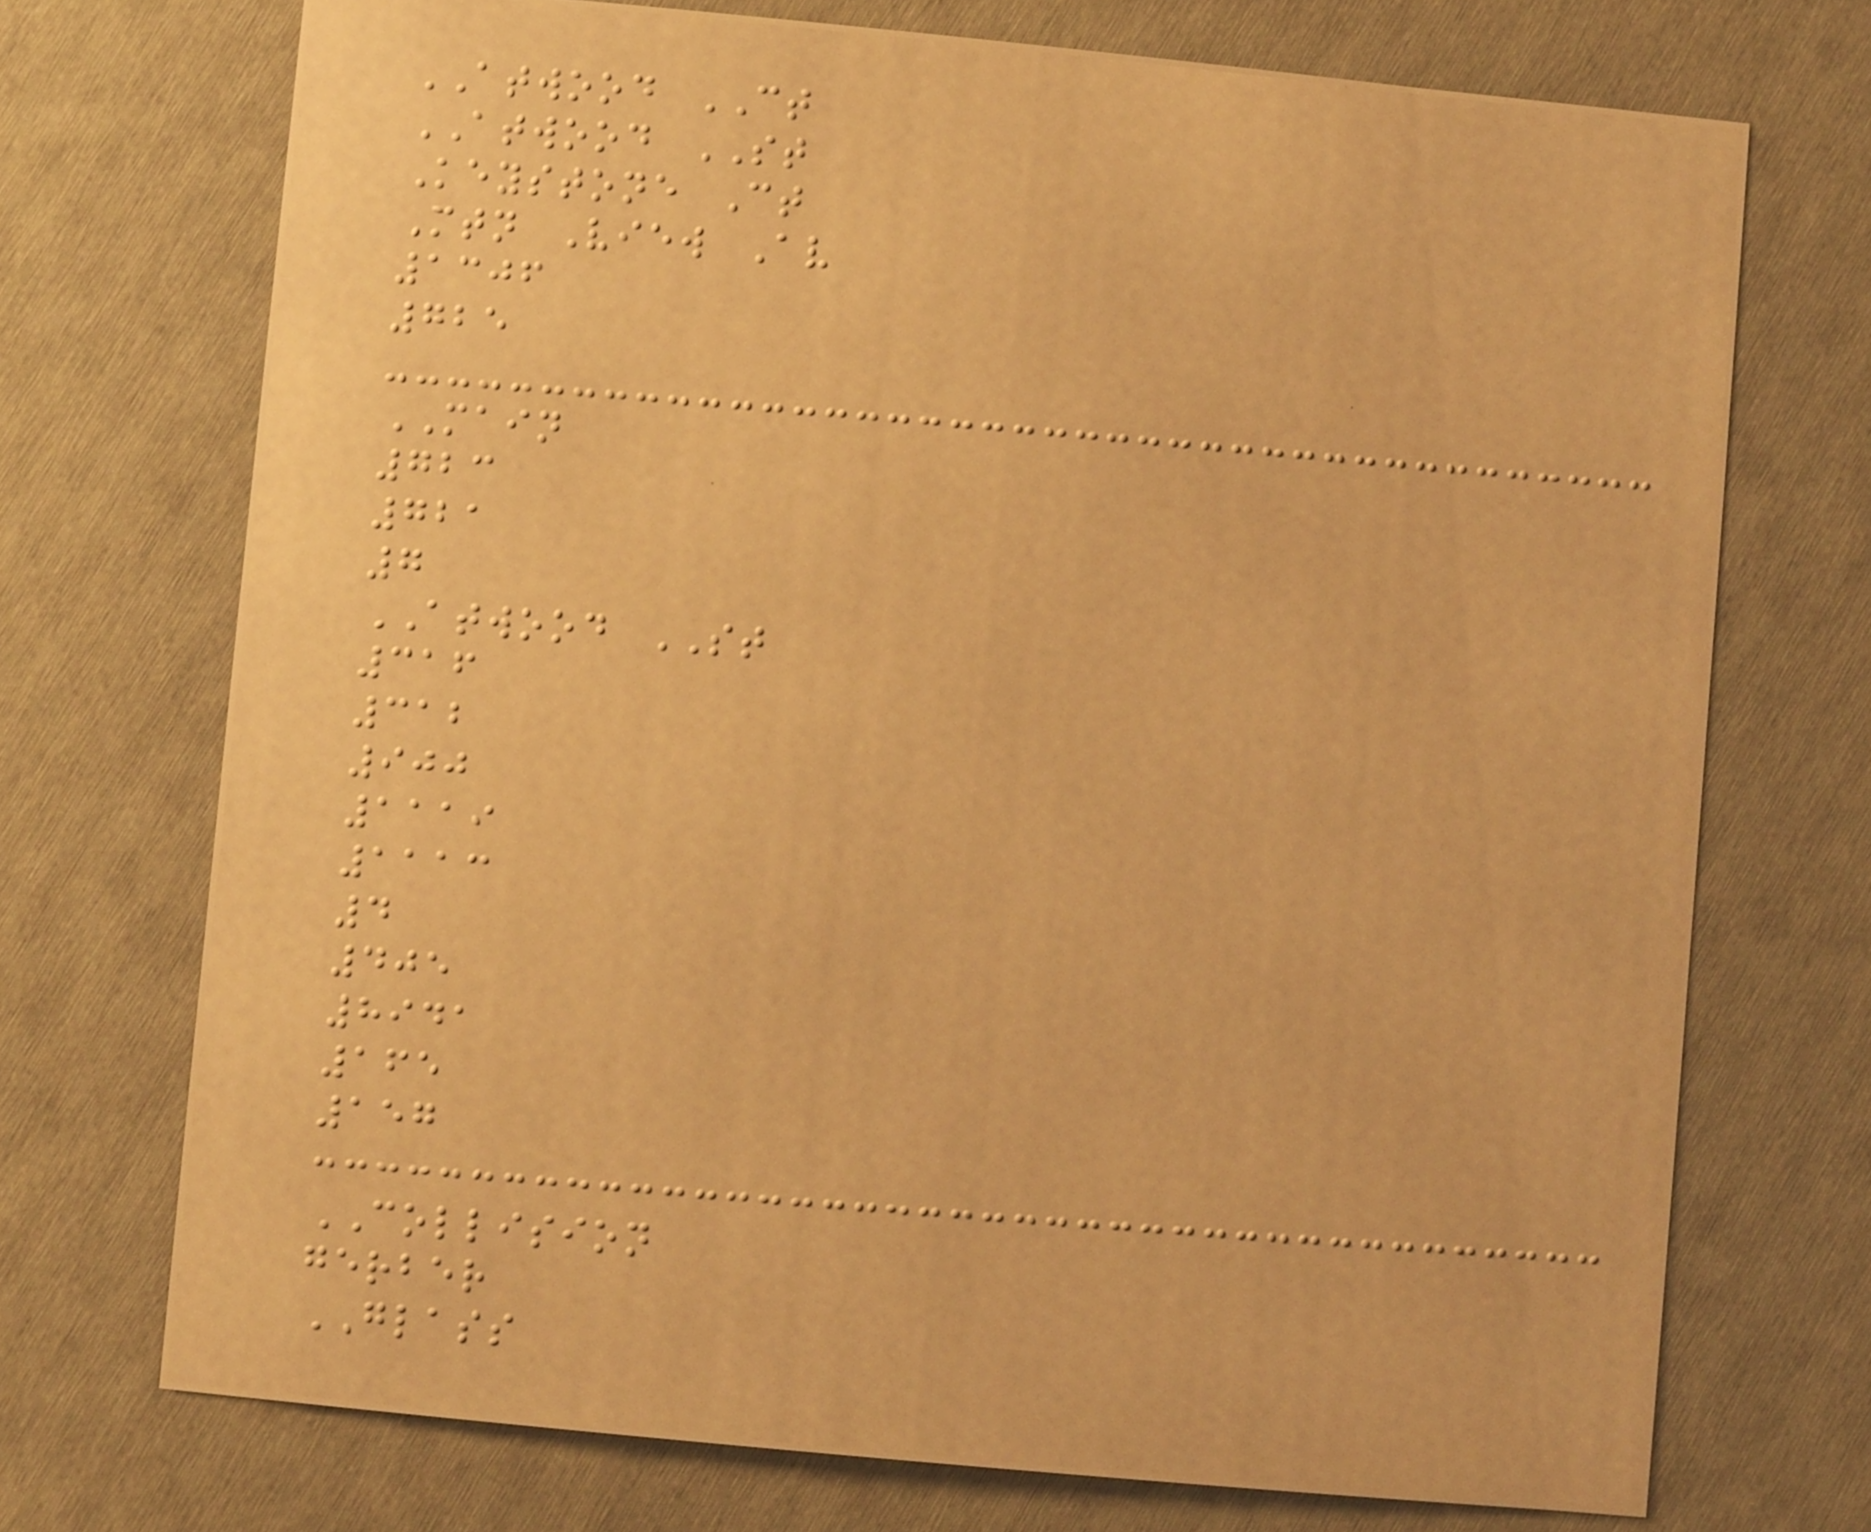ATWOOD CT
ATWOOD ST
Keystone Ct
Mtn View Av
1306
725
MAIN
723
721
7
ATWOOD ST
316
312
900
1119
1113
4
405
8941
165
157
COLLISION
gerber
GLASS
